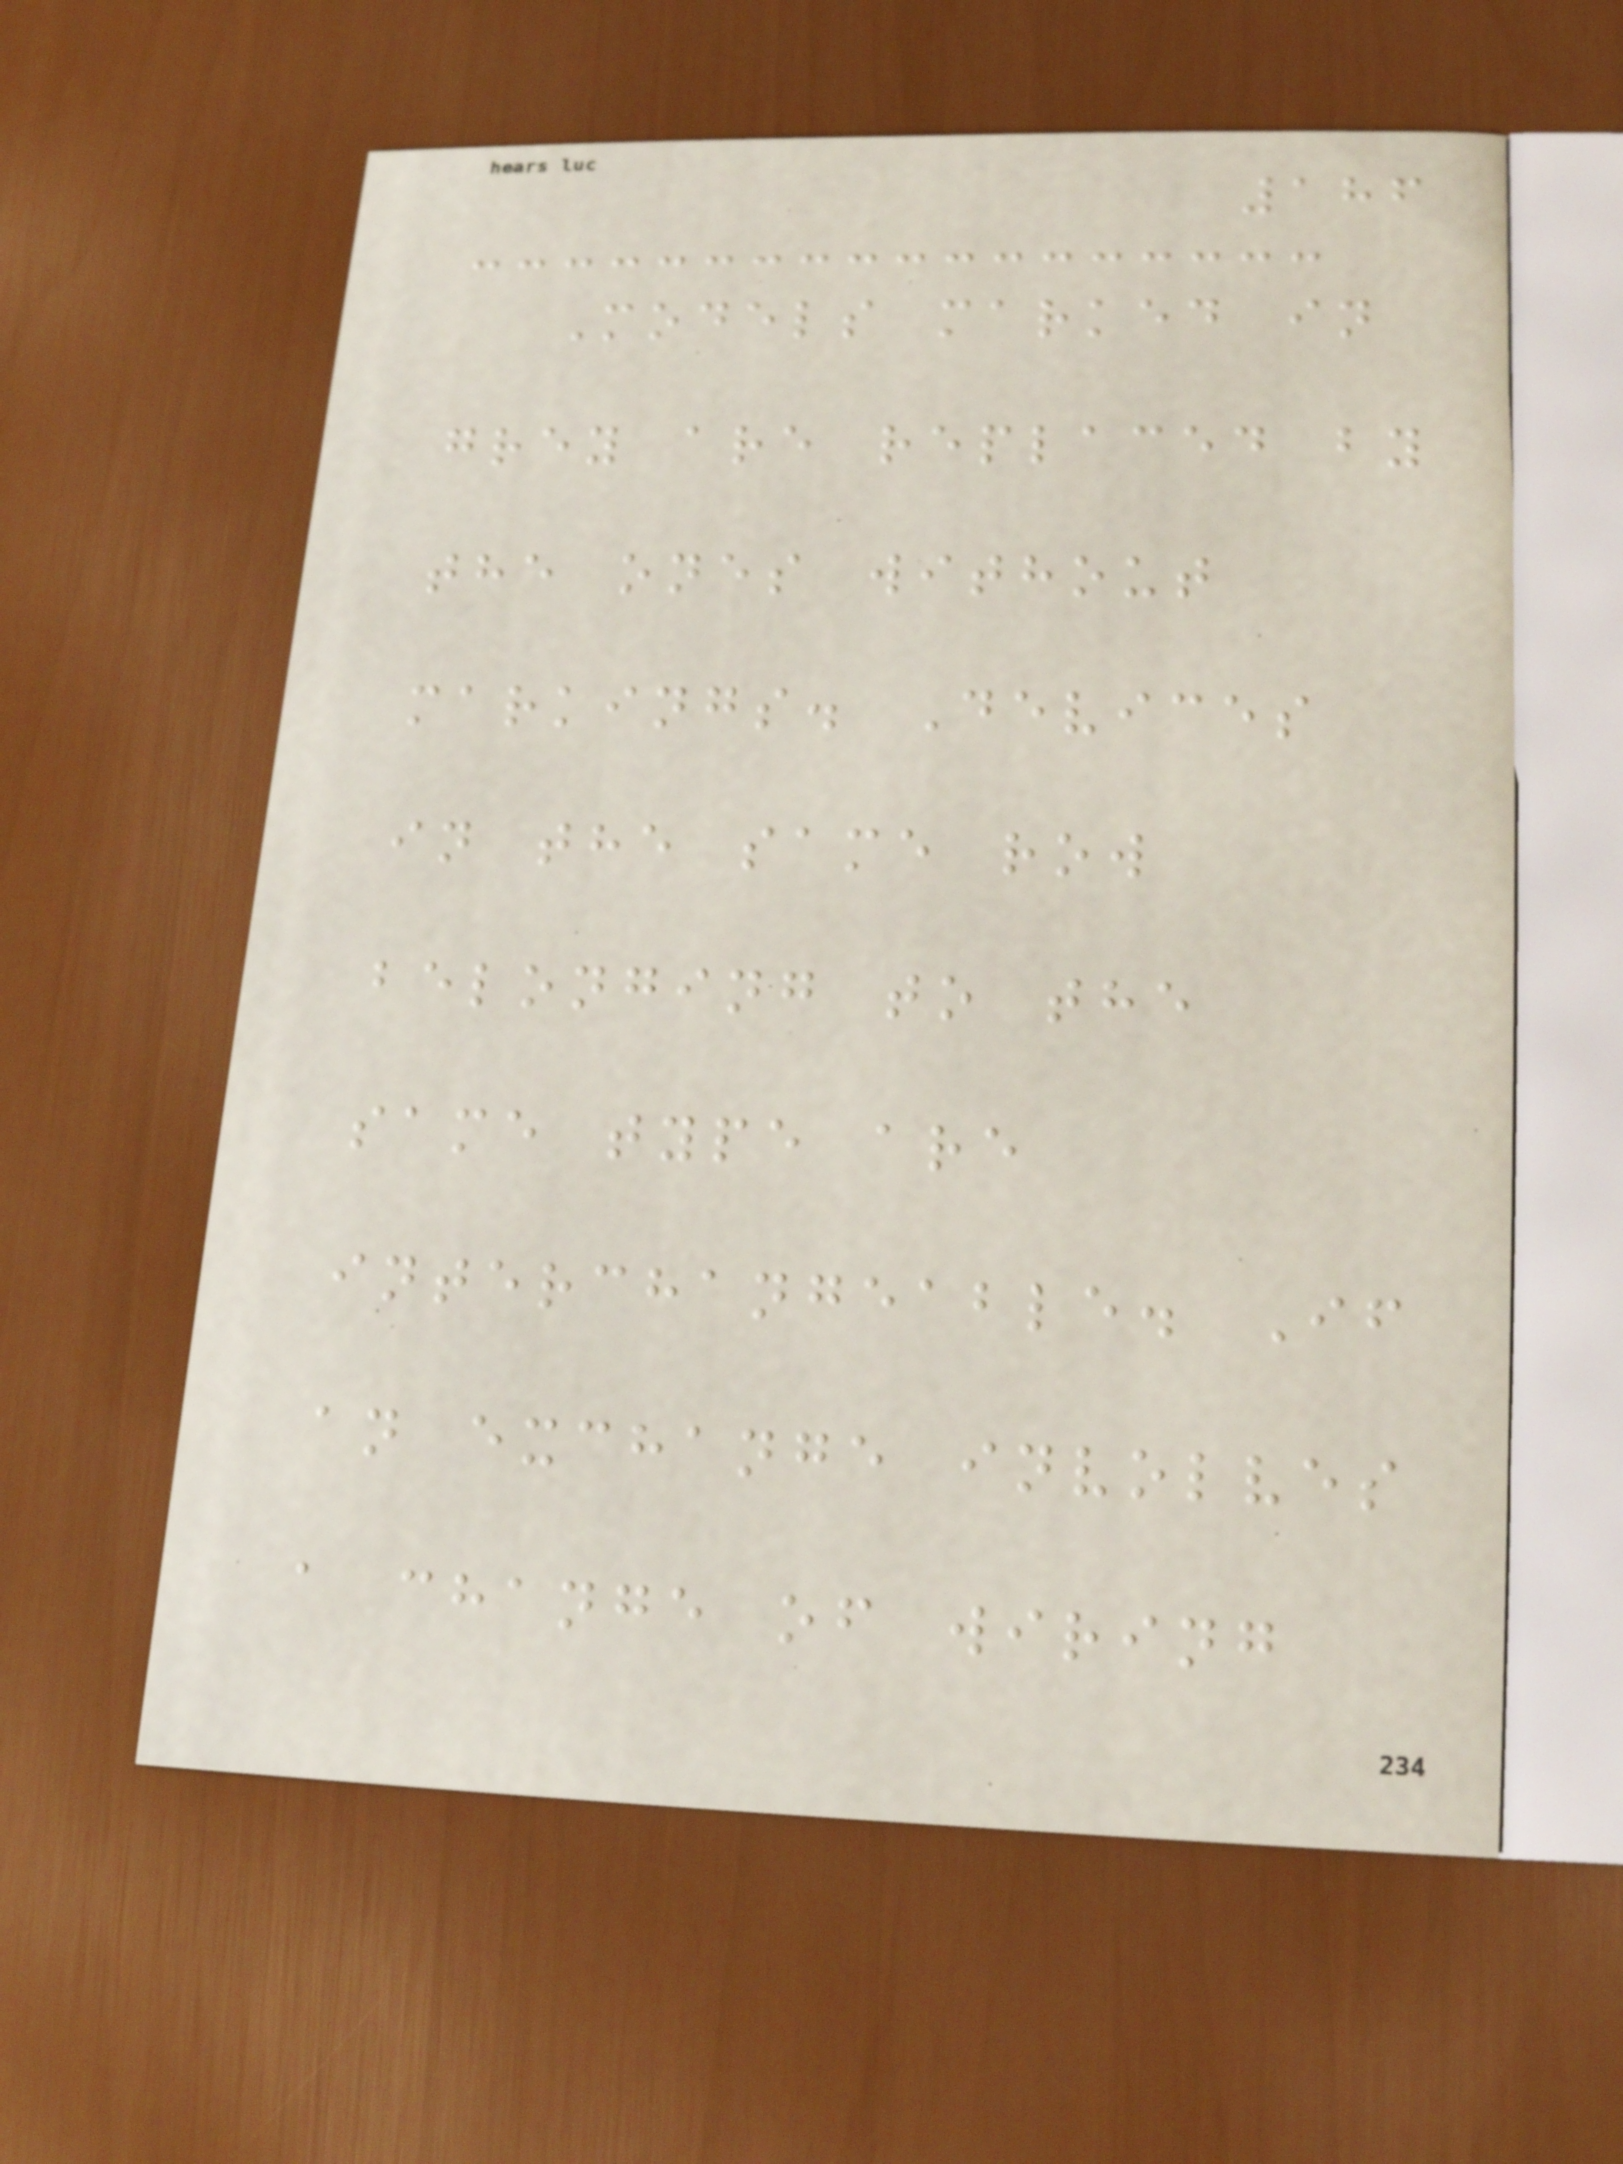186
Models marked in
grey are replaced by
the ones without
markings. Devices
in the same row
belonging to the
same type are
interchangeable. If
an exchange involves
a change of wiring
